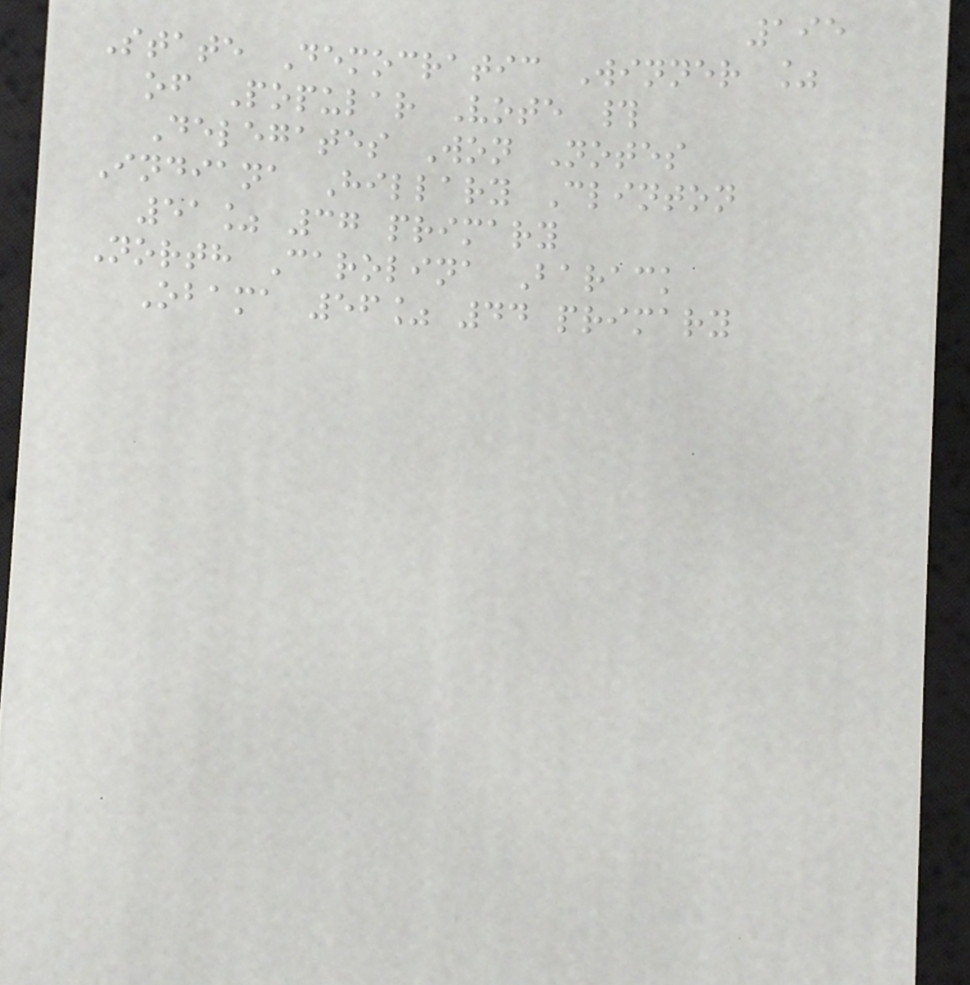195
State Democratic Winner %
of Popular Vote #
Delegates Won Notes
Indiana Hillary Clinton
51% 37 primary
North Carolina Barack
Obama 56% 44 primary
